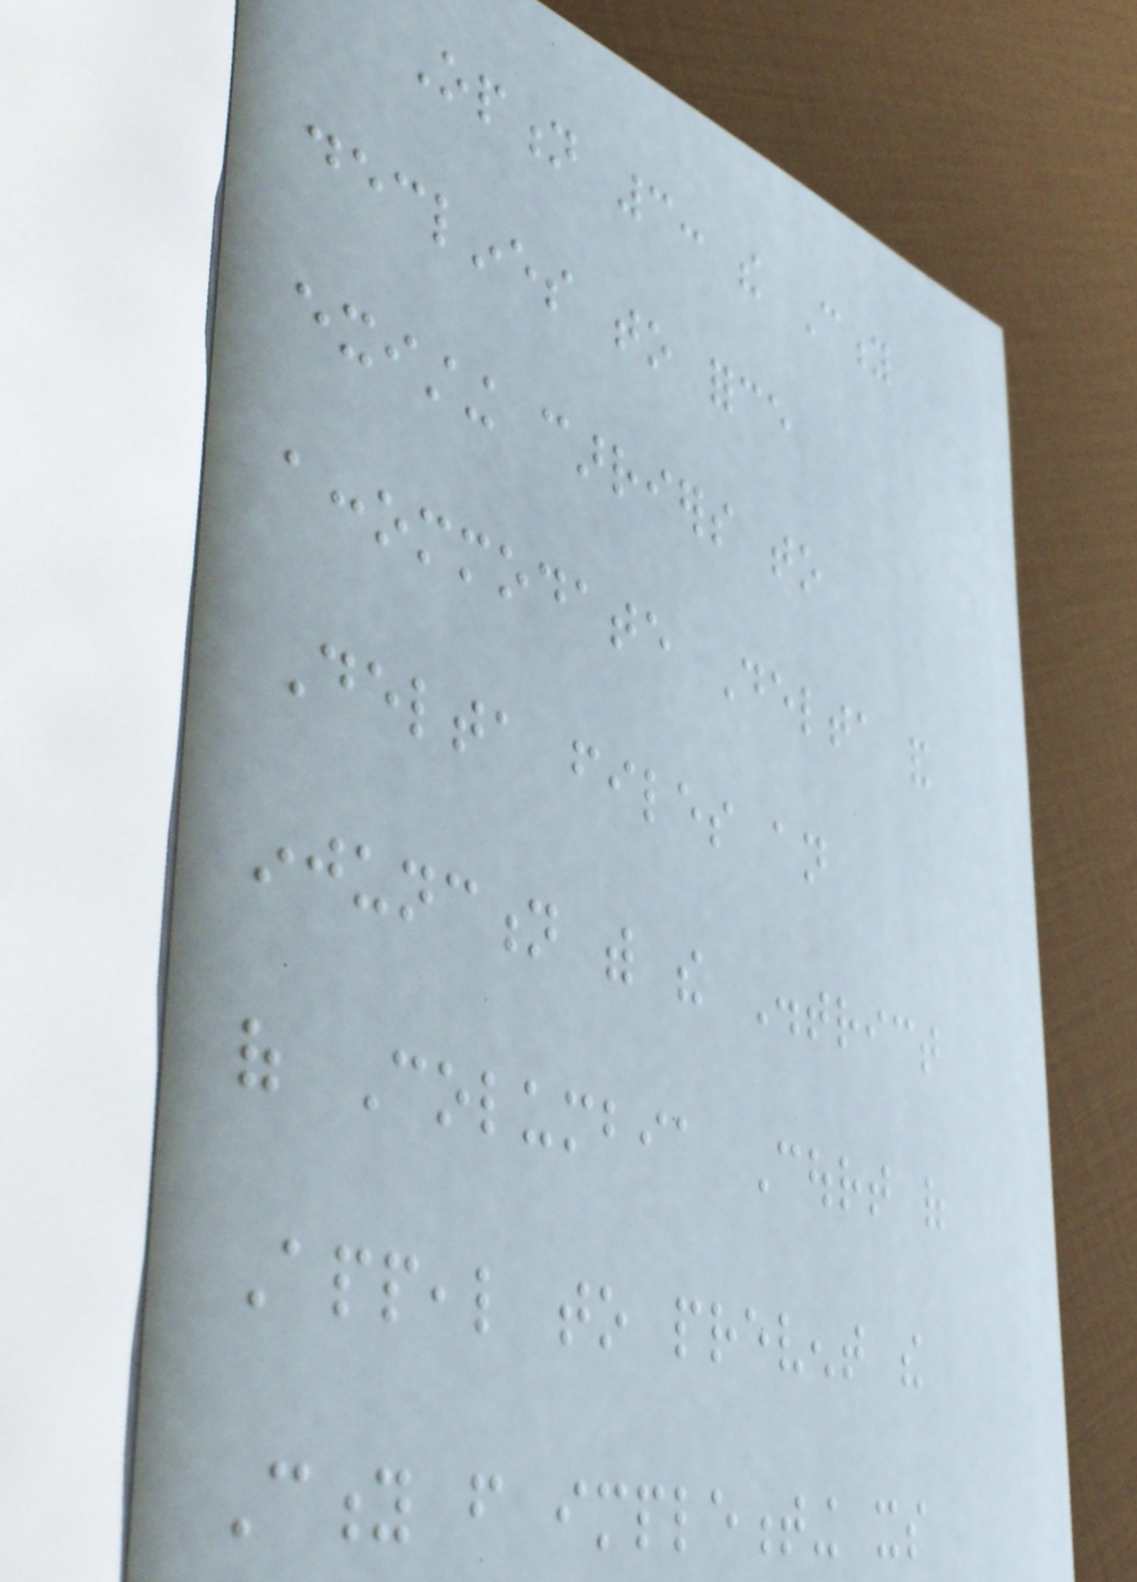Option 3: the City
declines to force
existing carriers to
accommodate Delta and
Delta files an
injunction with the District
of Columbia Court of
Appeal to prevent the
City from implementing its
